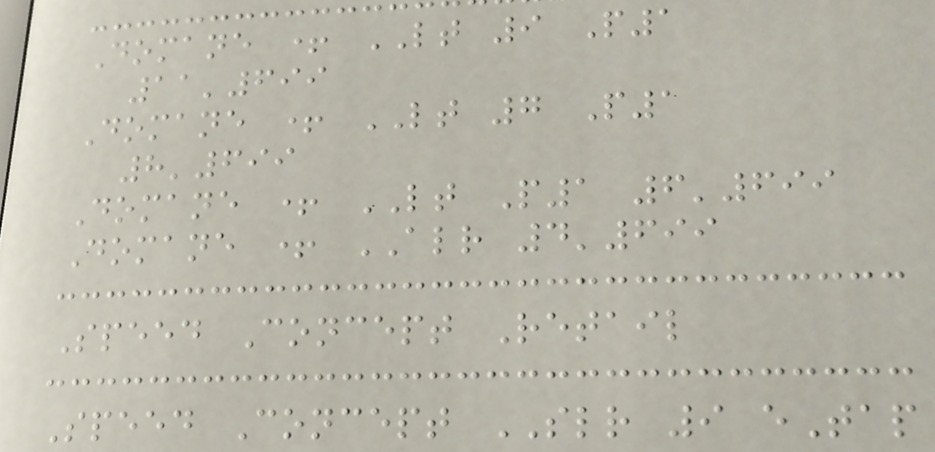Domane + LT 9 P1
11'699
Domane + LT 7 P1
8'699
Domane + LT P1 6'699
Domane + ALR 4'699
Speed Concept Retail
Speed Concept SLR 9 eTap
